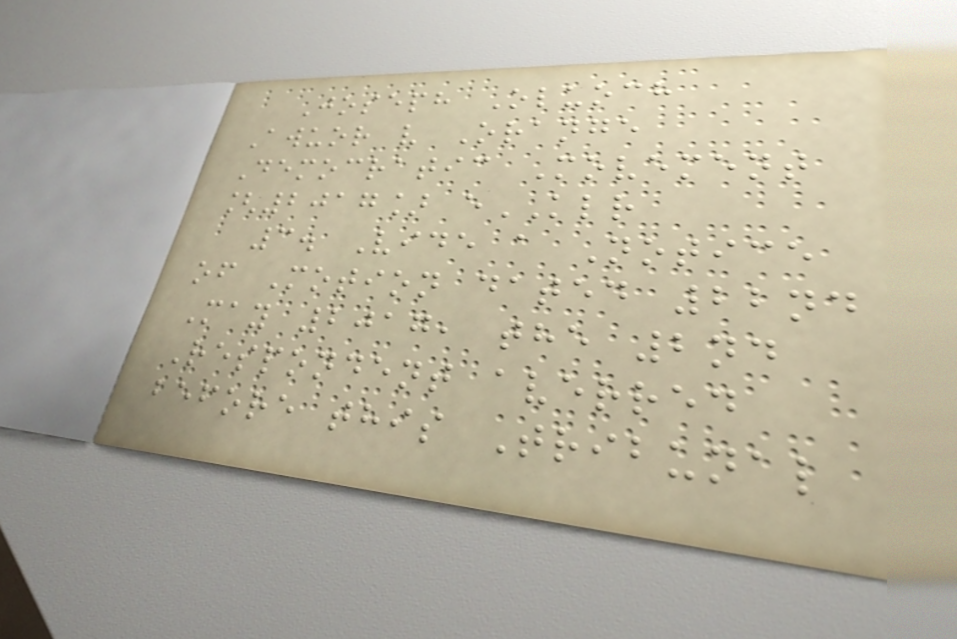Joseph Oluoch
Awuor v Orange
Democratic Movement
[2017] eKLR
3. Vide a Notice
of Motion dated 22nd
May 2017, the 2nd
Respondent averred
before this Tribunal
